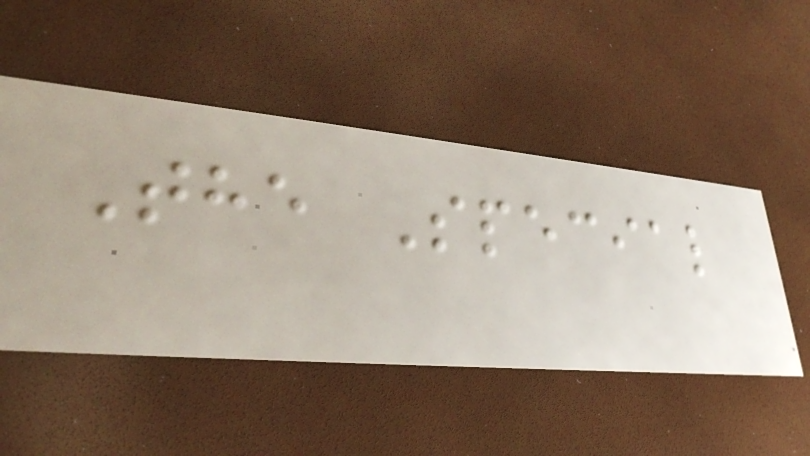The Special
